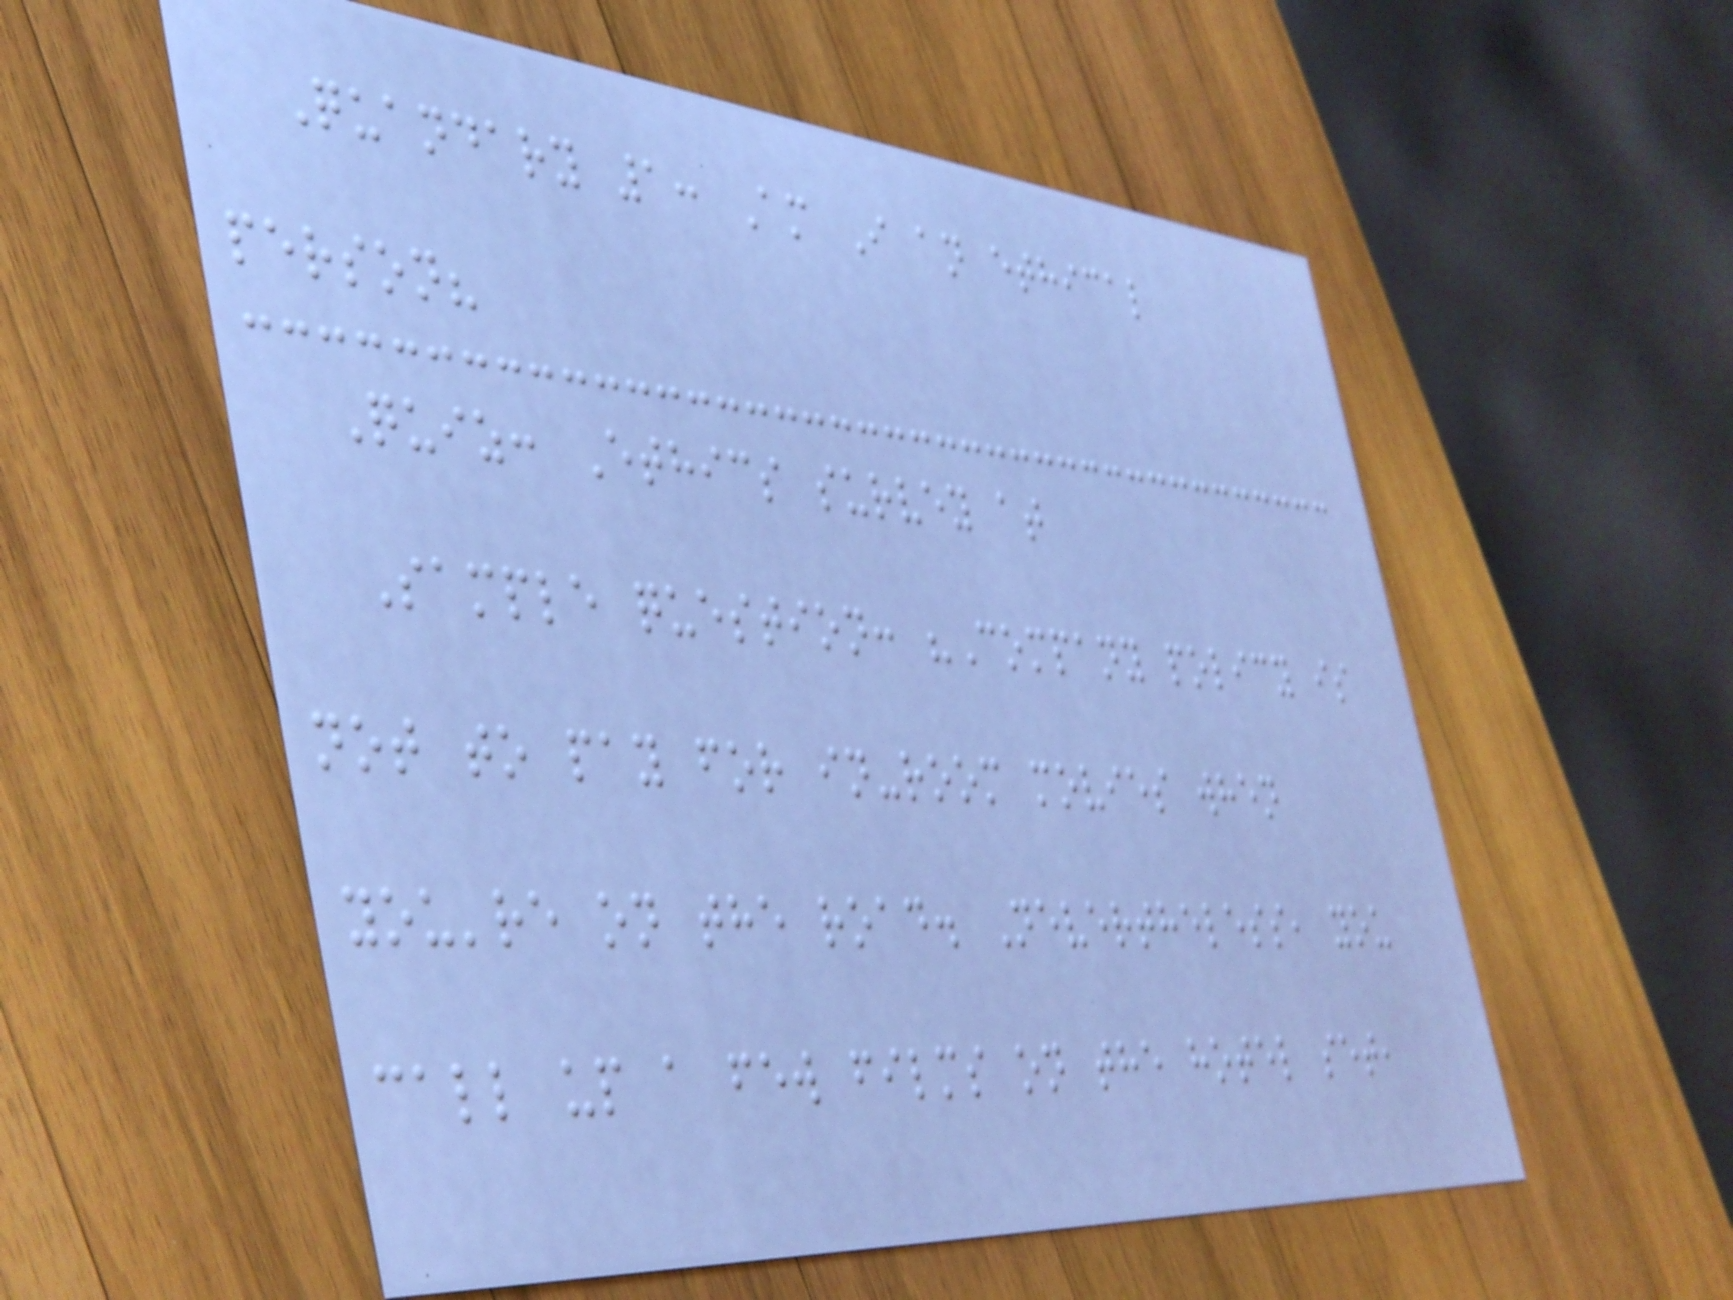Quandary 1: Am I an ethical
person?
Quiz: Ethics survey at
Sample question: "Company policy is
not to pay for in-room movies when
you're on the road. Nevertheless, you
call up a few films on the hotel set,
